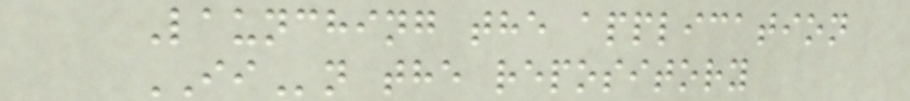Launching the application
IIn the repository
